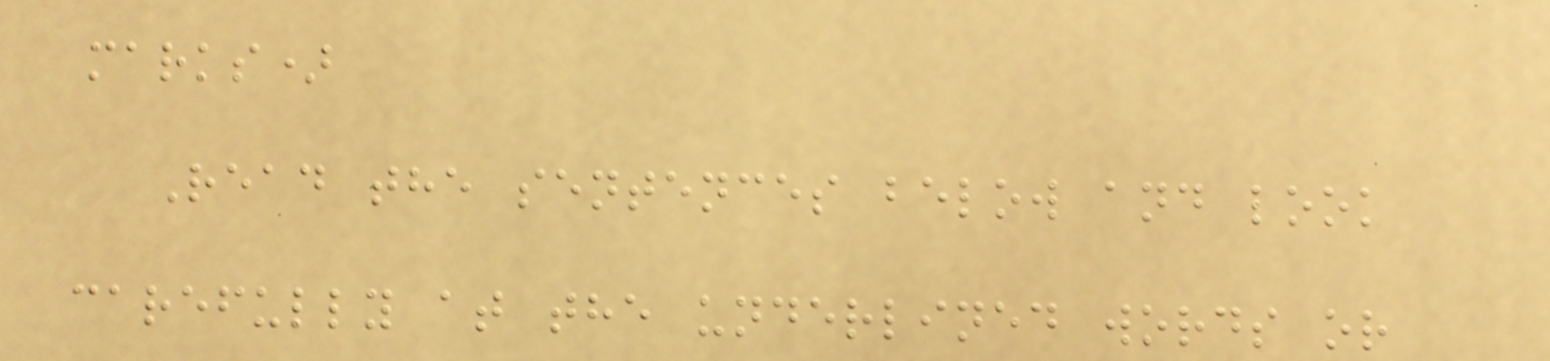marks)
Read the sentences below and look
carefully at the underlined words or
